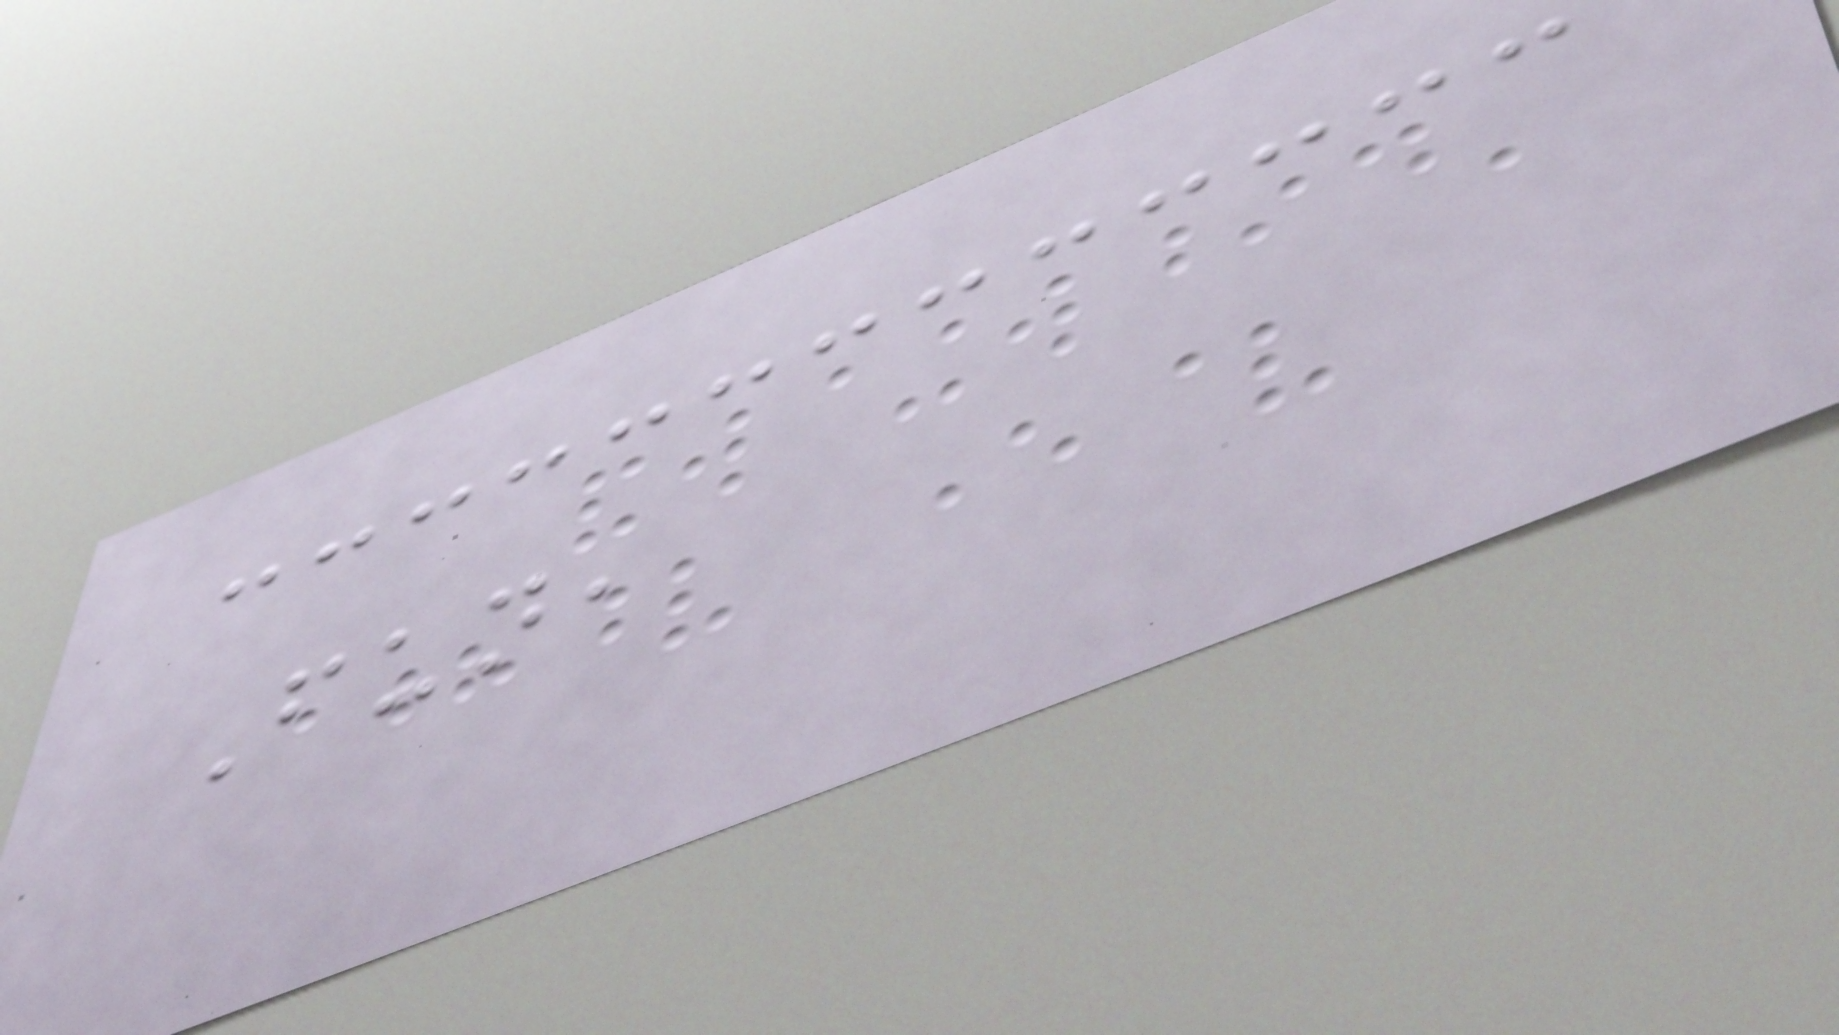Fun,
